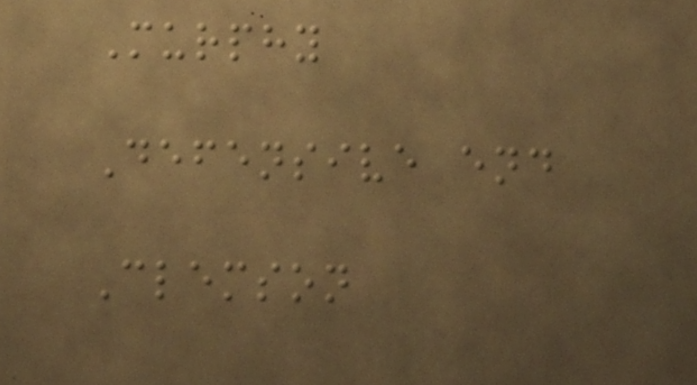Murphy
Defensive end
Clemson
